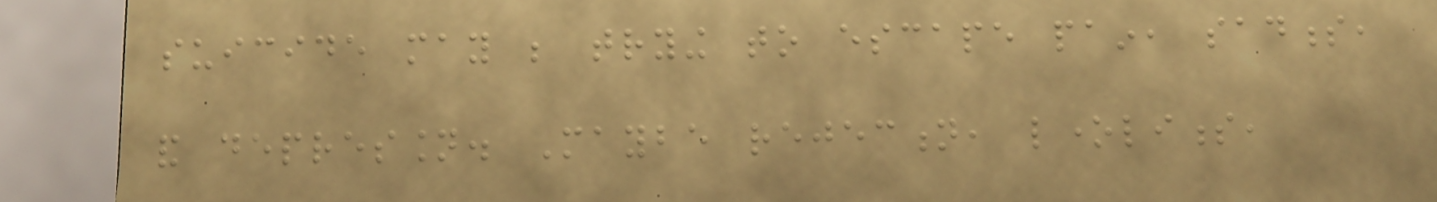suicide may be trying to escape pain, sadness,
and depression. Maybe rejection, loneliness,
